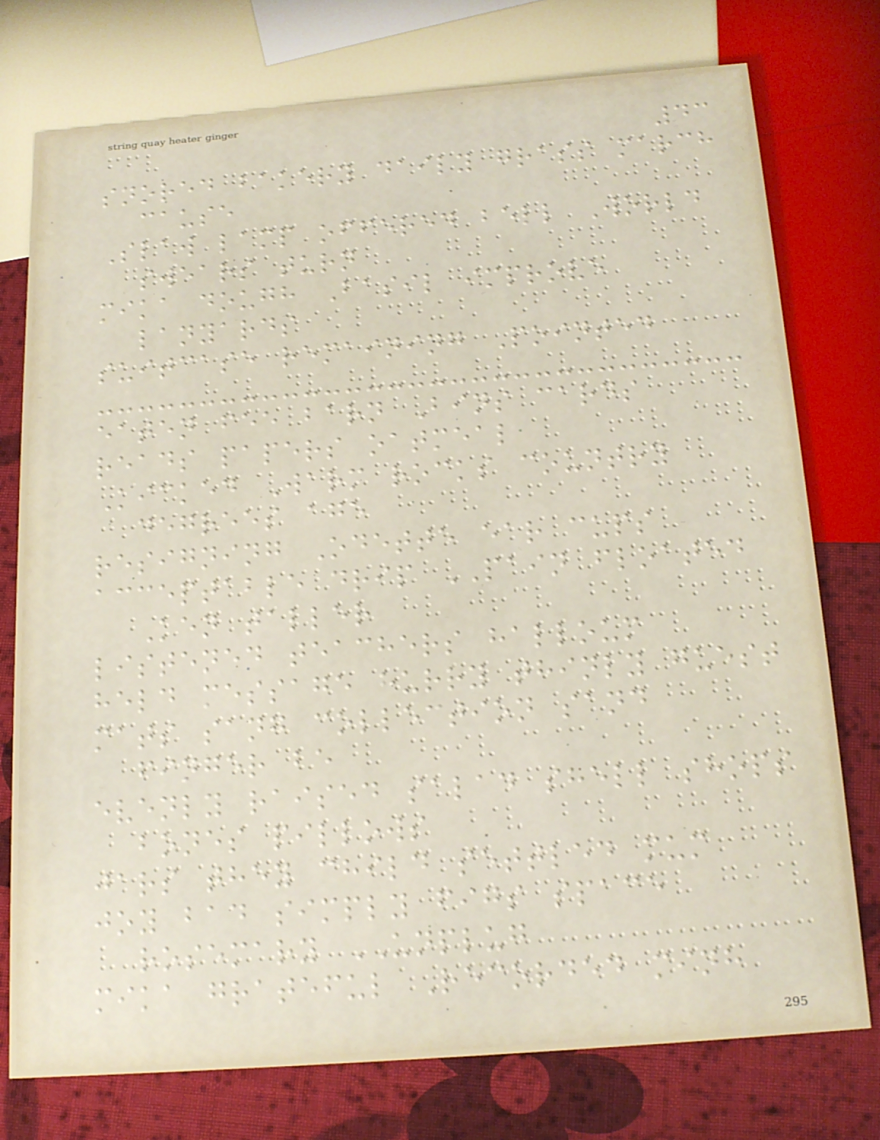43
snored bakery daily grass march
cause
Slaw lamp offered bell World
swears turn
mika dough Basil improve
lanyards
suitcase remaining Pointed
eaten fee barn Bins cards
reads papers oatmeal
Kicked Warm rocks country
degrees age
resigning Odette ear cups
acceptable drip PAIN floated
Ken taller
listened teachers halloum
held message hurry thinly guest
mats sang collection sand
finger be
evenly raised salad shell shops
bones pillows
jars they child settled mum
joy bad simply figs space
rosemary UNPLUG
mika grateful Recorded minh
